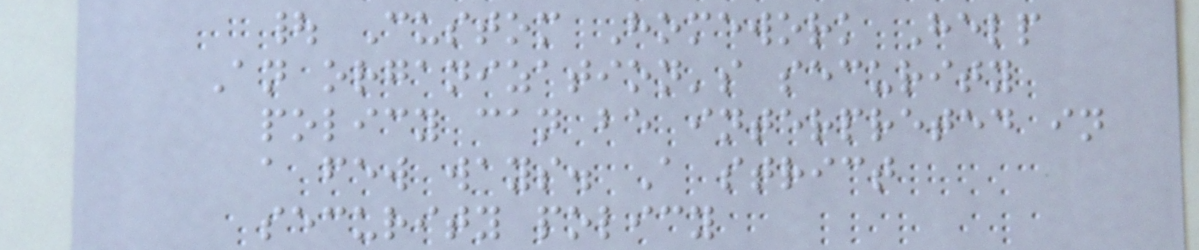| Custom Homework Help
An organization's security
policy can be interpreted in
a few ways. A strict
security policy
